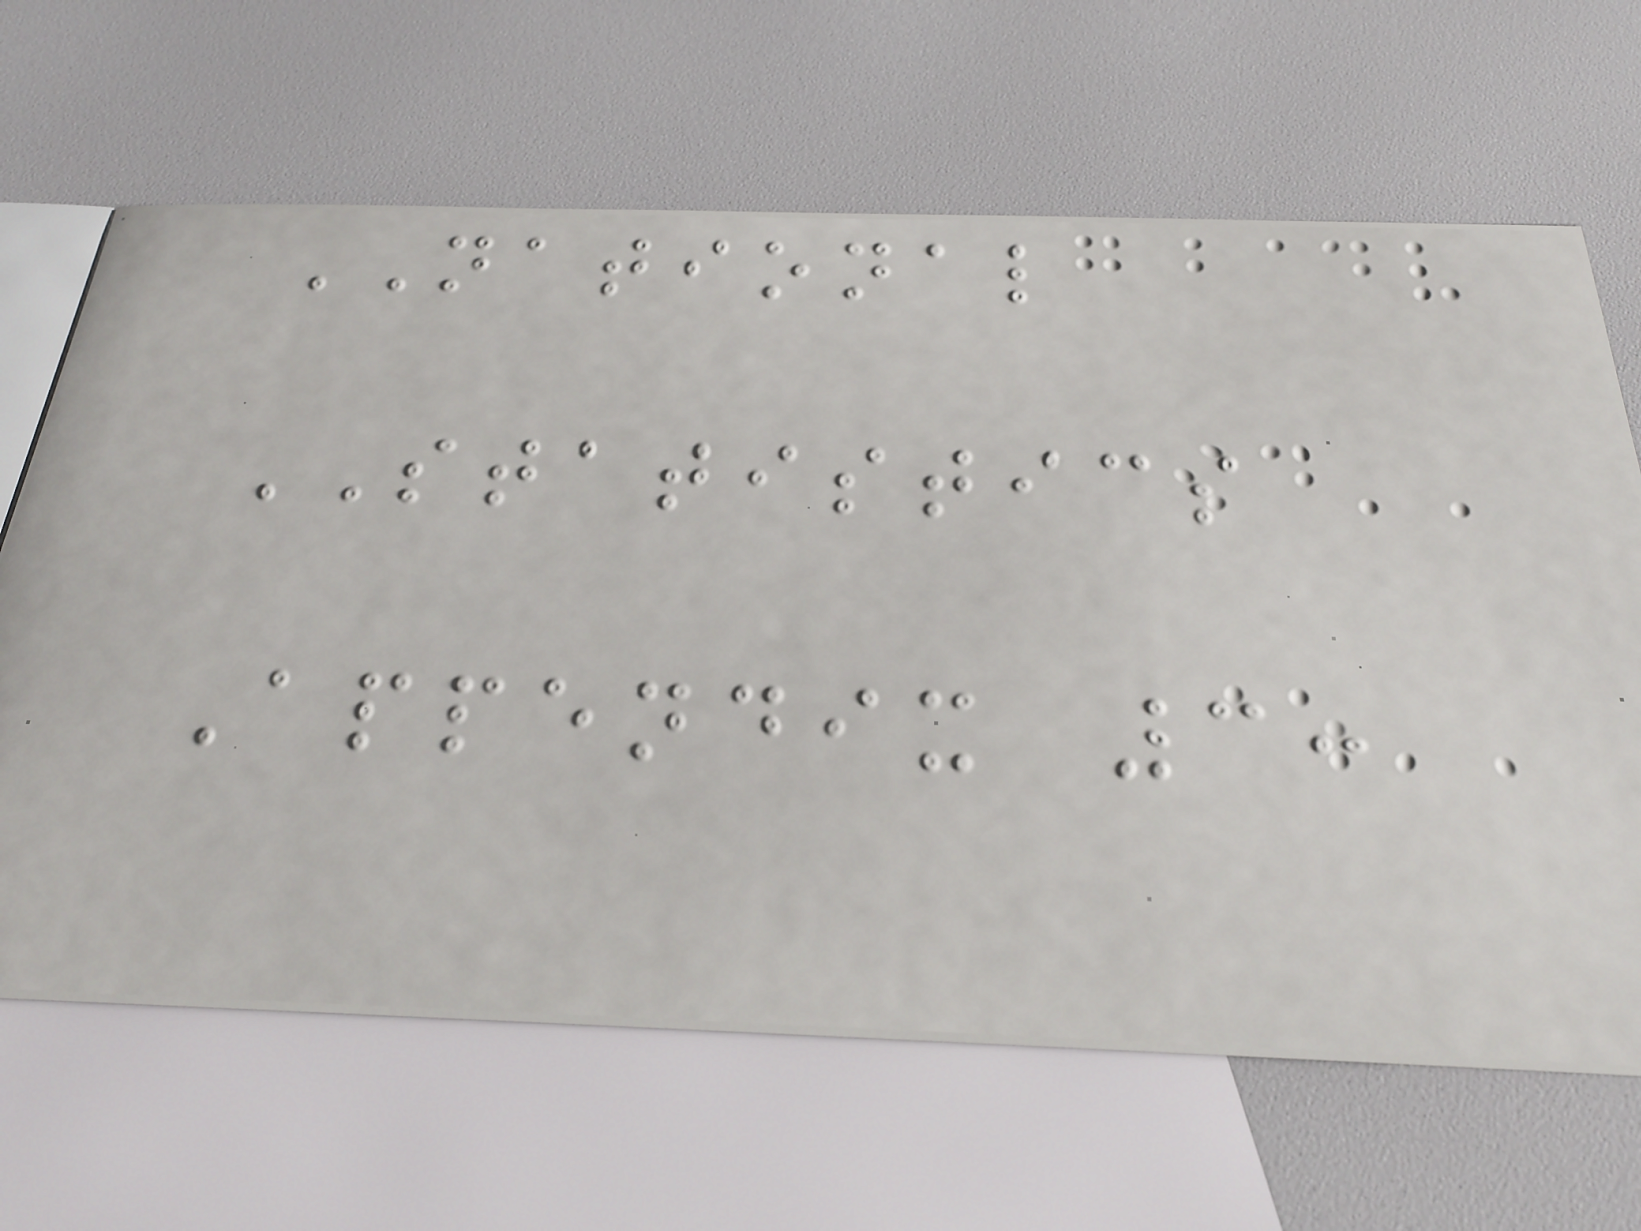NATIONAL
STATISTICS
Appendix 3:
